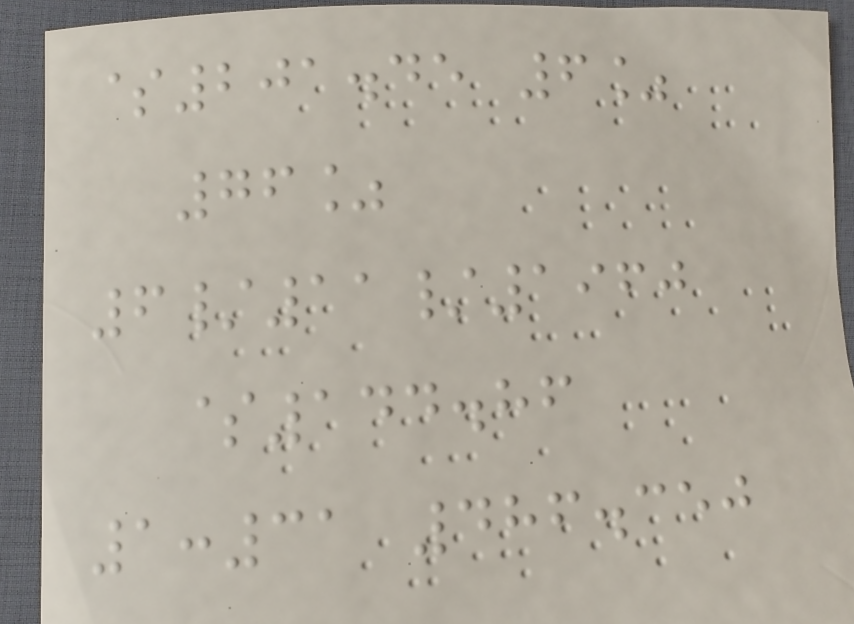$201.45 6%
76%
6/11/1960
$144.86
1:31 486.350
